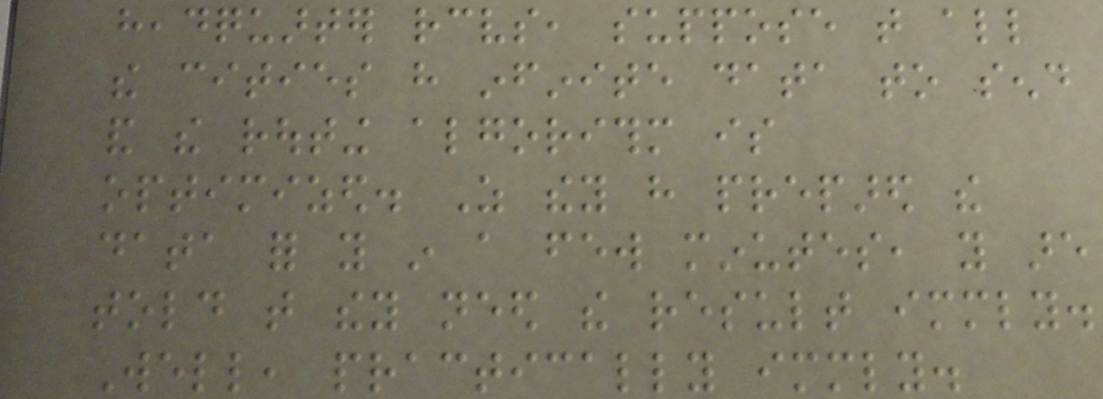headquarter receives, suppose that all
the cities have infinite data to send
and the routing algorithm is
optimized. As they have prepared the
data for you in a few minutes, you are
told that they need the result immediately.
Well, practically immediately.
